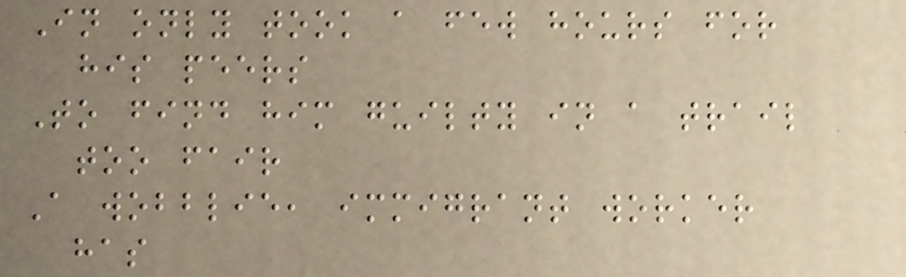In only took a few hours for
his peers
To find him guilty in a trail
too fair
A wobblie, immigrant worker
has
